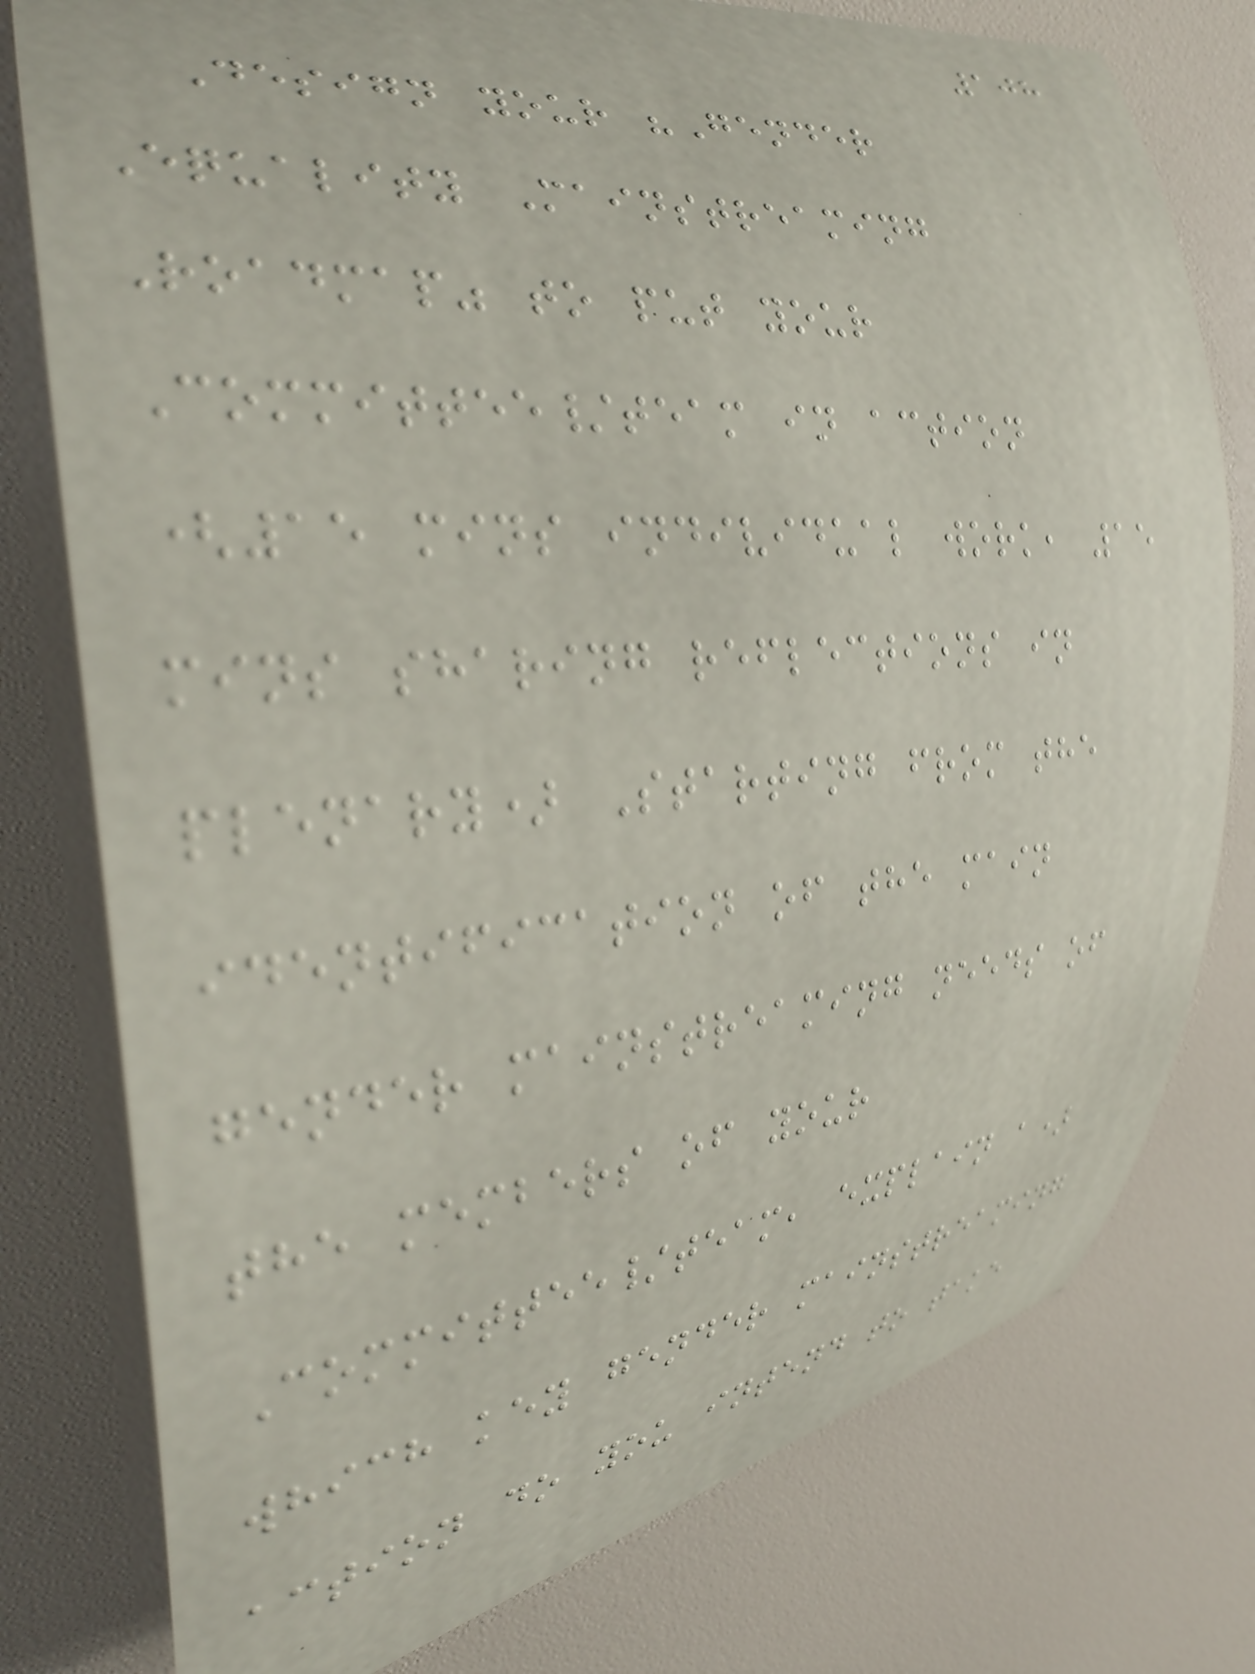108
Design your "Gender
Equality Mainstreaming
Roadmap" to put your
Committee/team in action
(15 mins individual work, 15
mins sharing reflections in
plenary) Starting from the
identification of the main
gender mainstreaming needs of
the members of your
Committee/team, explain a)
which key gender mainstreaming
action do you intend to take
